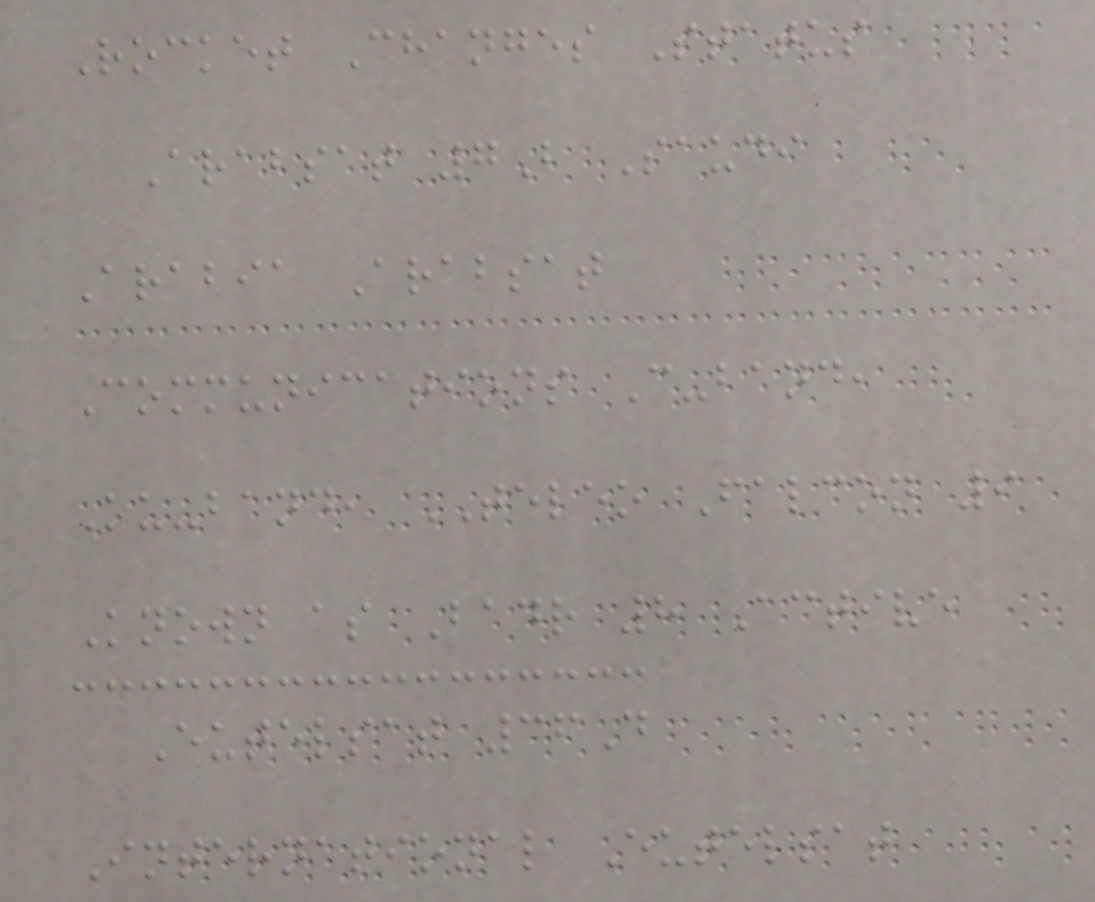Rocket Changes Status
Arabsat 7B Saudi
Arabia Arabsat
Communications C-band,
Ku-band, TELEO Falcon 9
Known as Badr 8 Active
Eutelsat 36D
International Eutelsat
